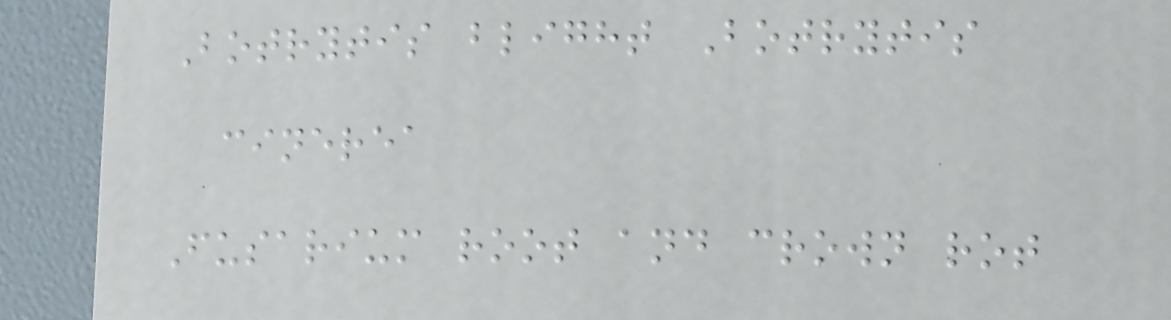Botrytis blight Botrytis
cinerea
Fusarium root and crown rot
